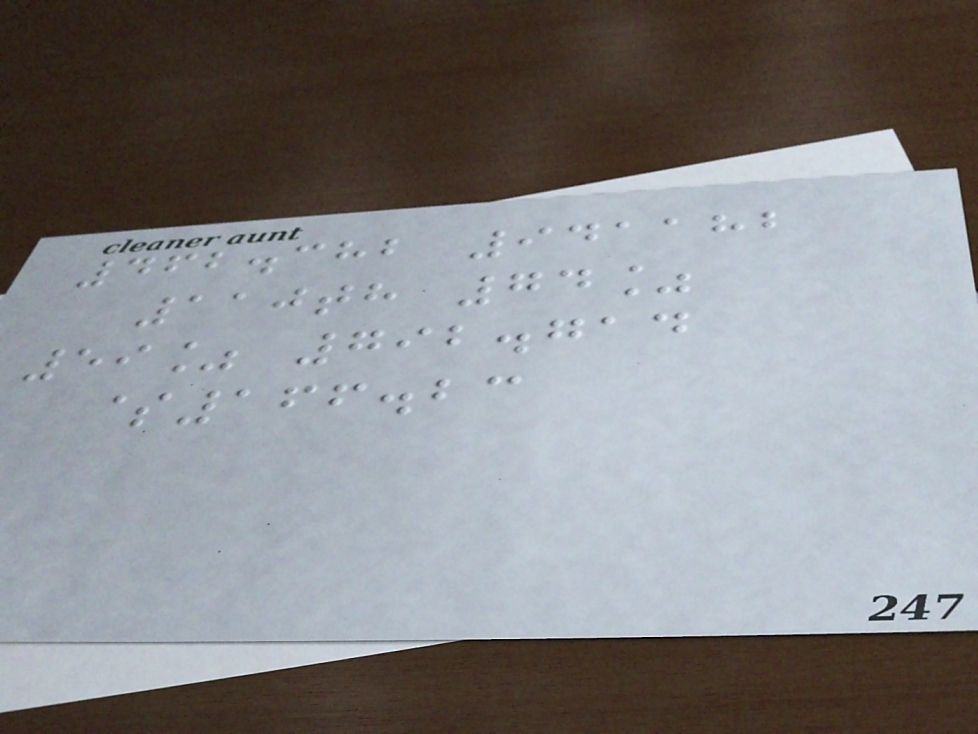462.382 941182
110th 74%
59% 792.714
$166.23
